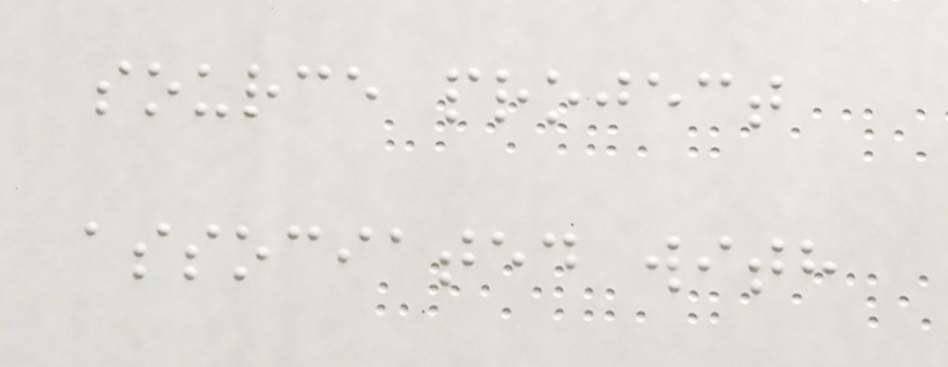source project
associated with
